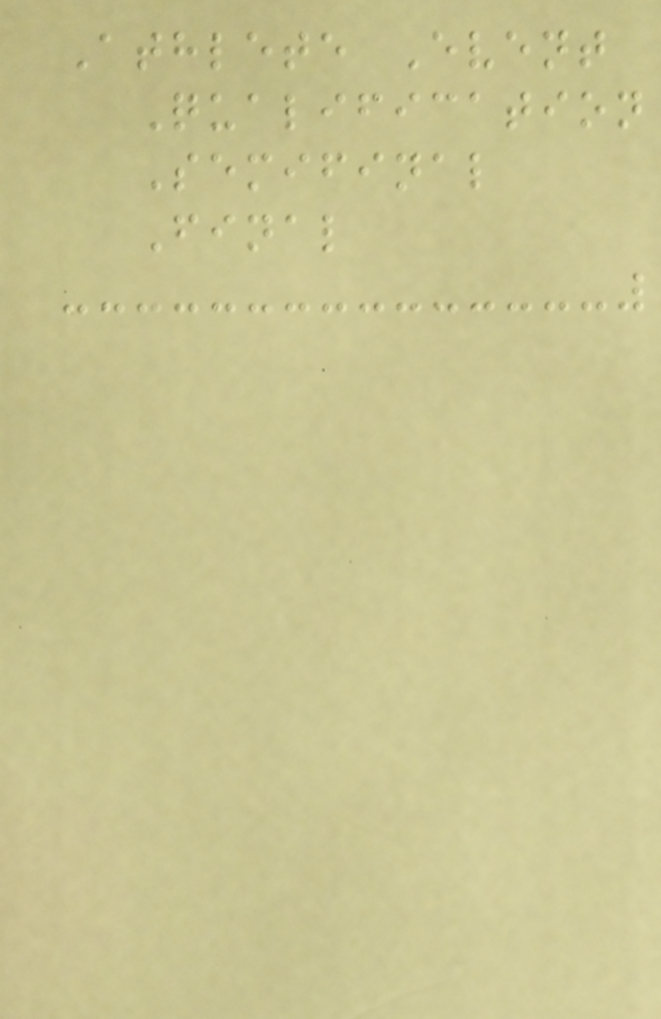Athlete Event
Qualification
Semifinal
Final
